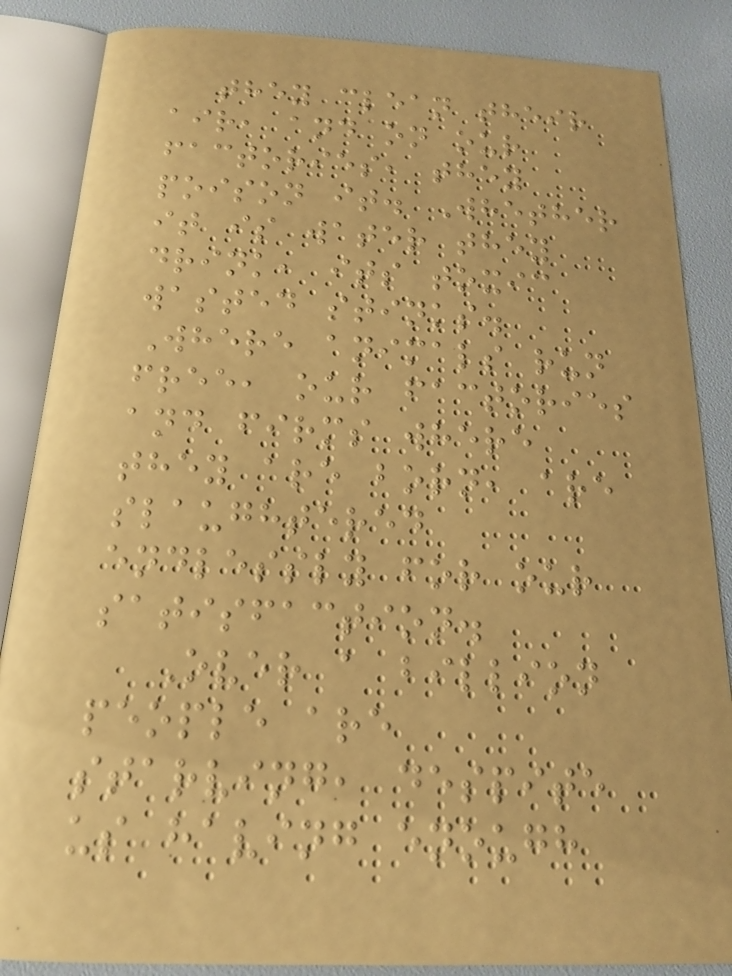they clean their
air, and on our
factories, they
poison it. Whether
it is water they
drink, its toxic
wasted stinks.
Where animals run
free, our factories
and firms where
they are born, are
slaughtered
endlessly for our
satisfaction.
Over a billion
people are
starving, despite
us having enough
